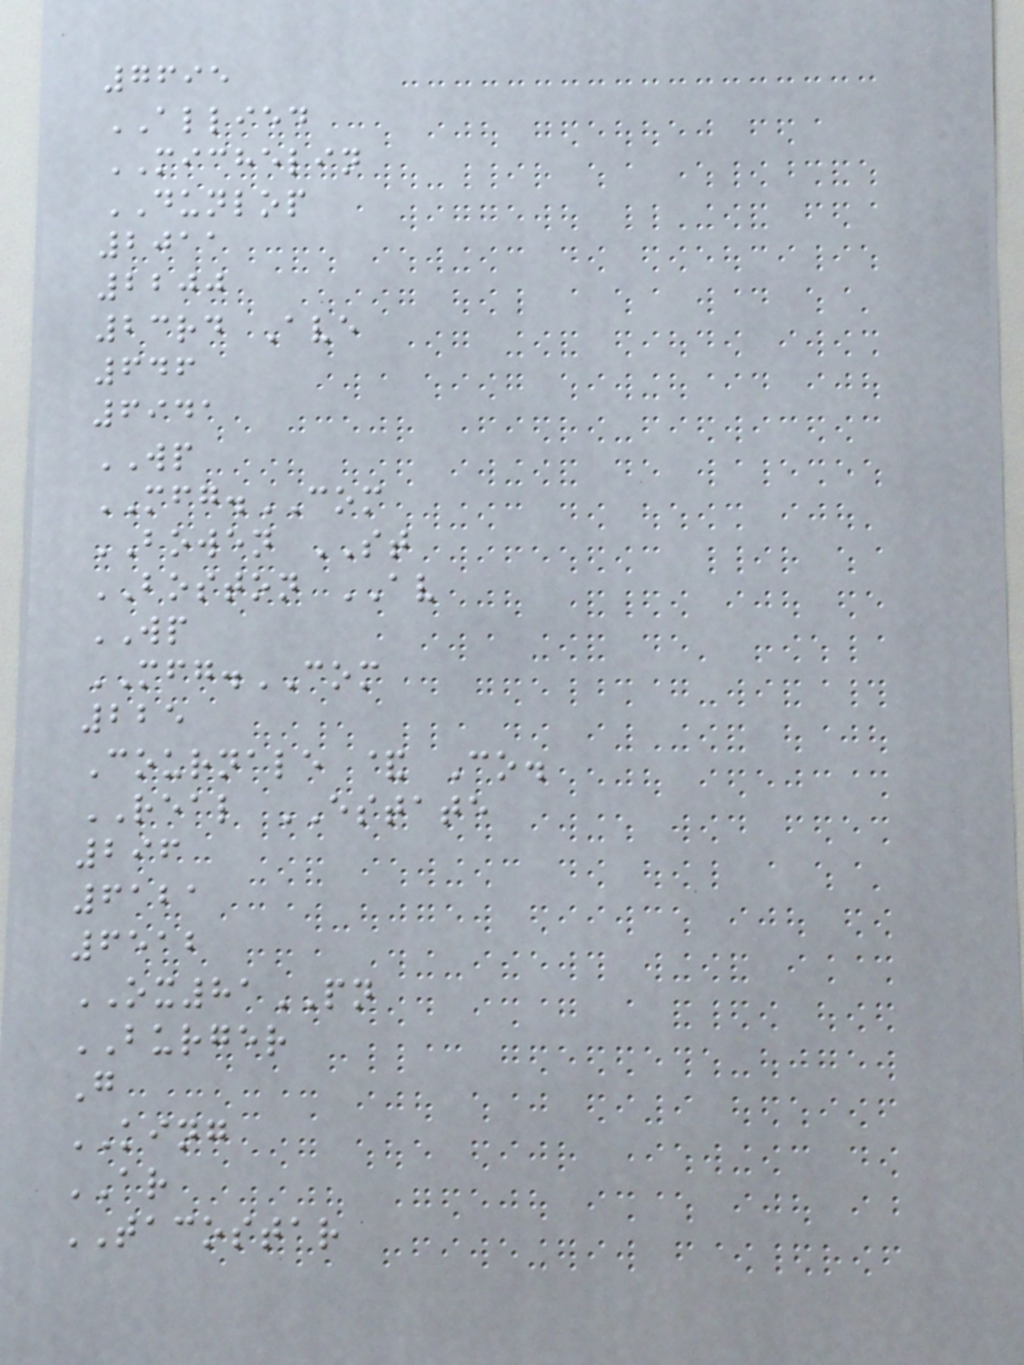7695
ALLIED
MICHELIN
DUNLOP
2011
2200
23rd Ave
646
6941
WP
MFG.COM
BOWEN ST
BOSTON AV
WP
MFG.COM
225
Cournale & Co.
REAL ESTATE
296
6121
6512
OX81PN
BURGER
G
KING
AR
TACOSTAR
